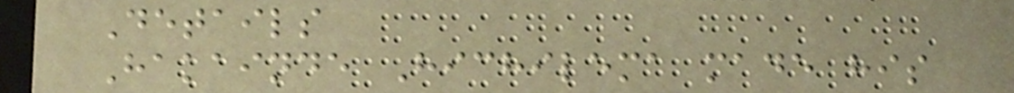Details
Hakainde Hichilema made his
